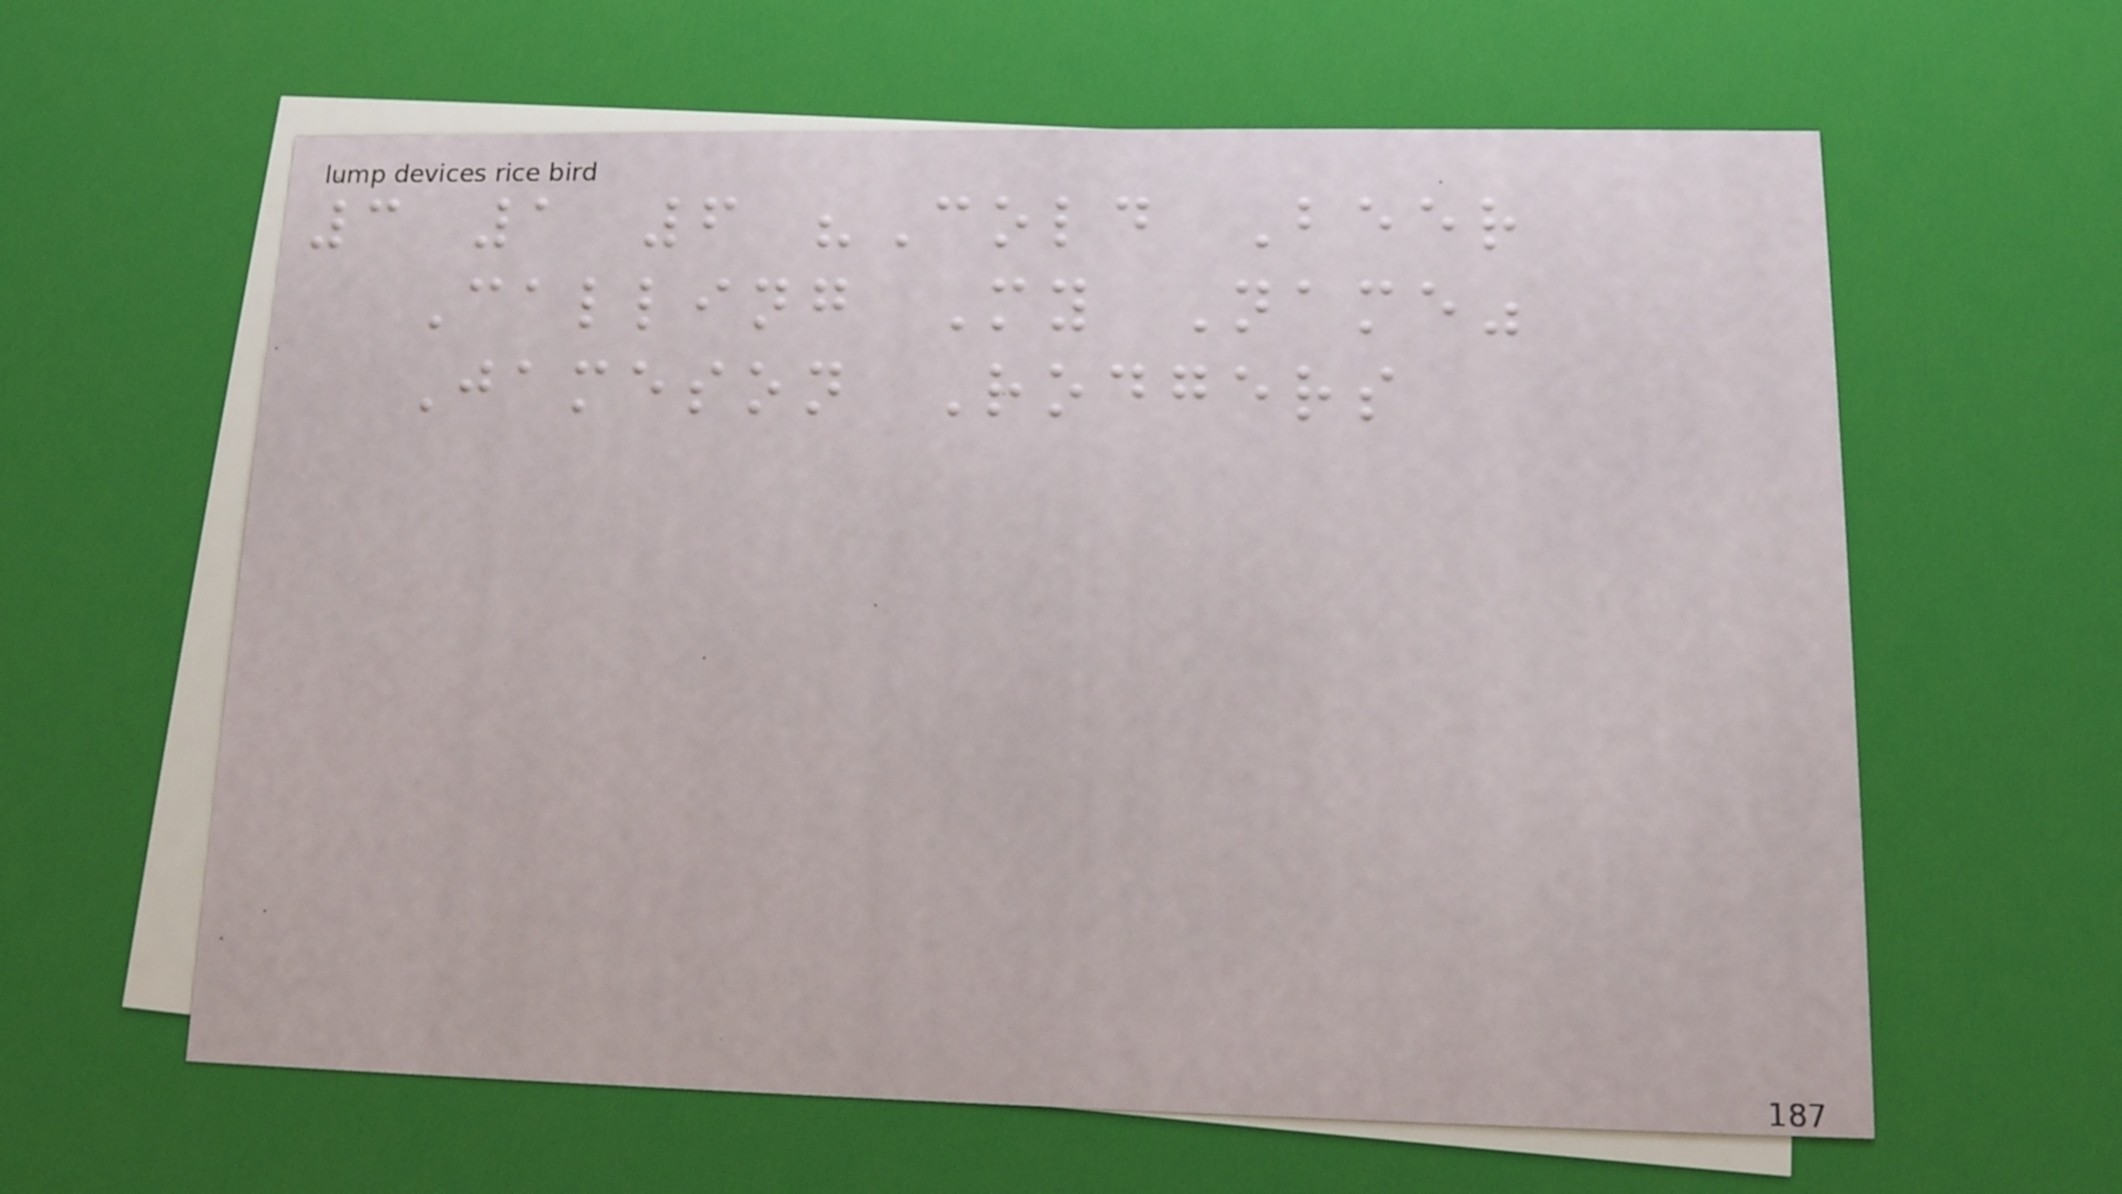3 1 6 "Cold Beer
Calling My Name"
Jameson Rodgers
